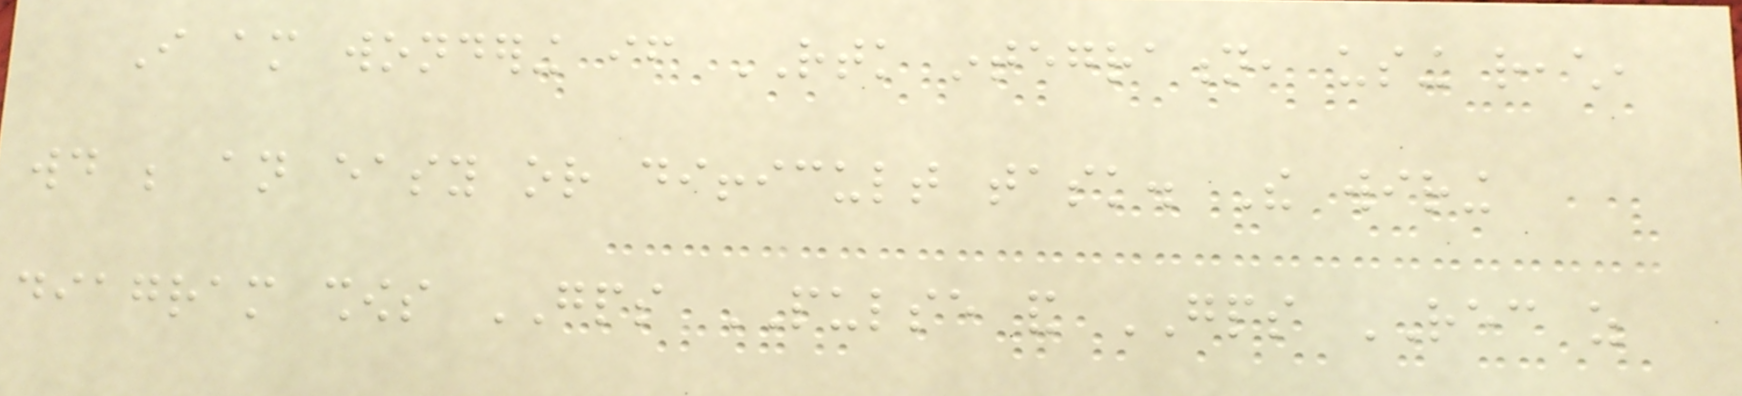I am wondering if RTK integration, using reach,
would be an easy or difficult task. The wiring
diagram shows GPS PULSE and GPS REC as
